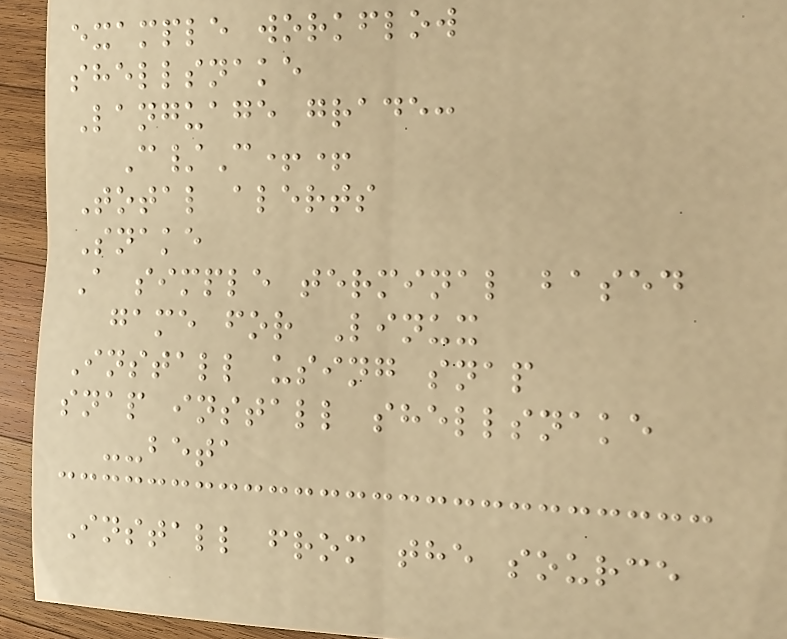example workflow
shellsnake
Language grade:
C/C++
Total alerts
Snake
A simple terminal based
game for Linux
Install using snap
snap install shellsnake
--beta
Install from the source
